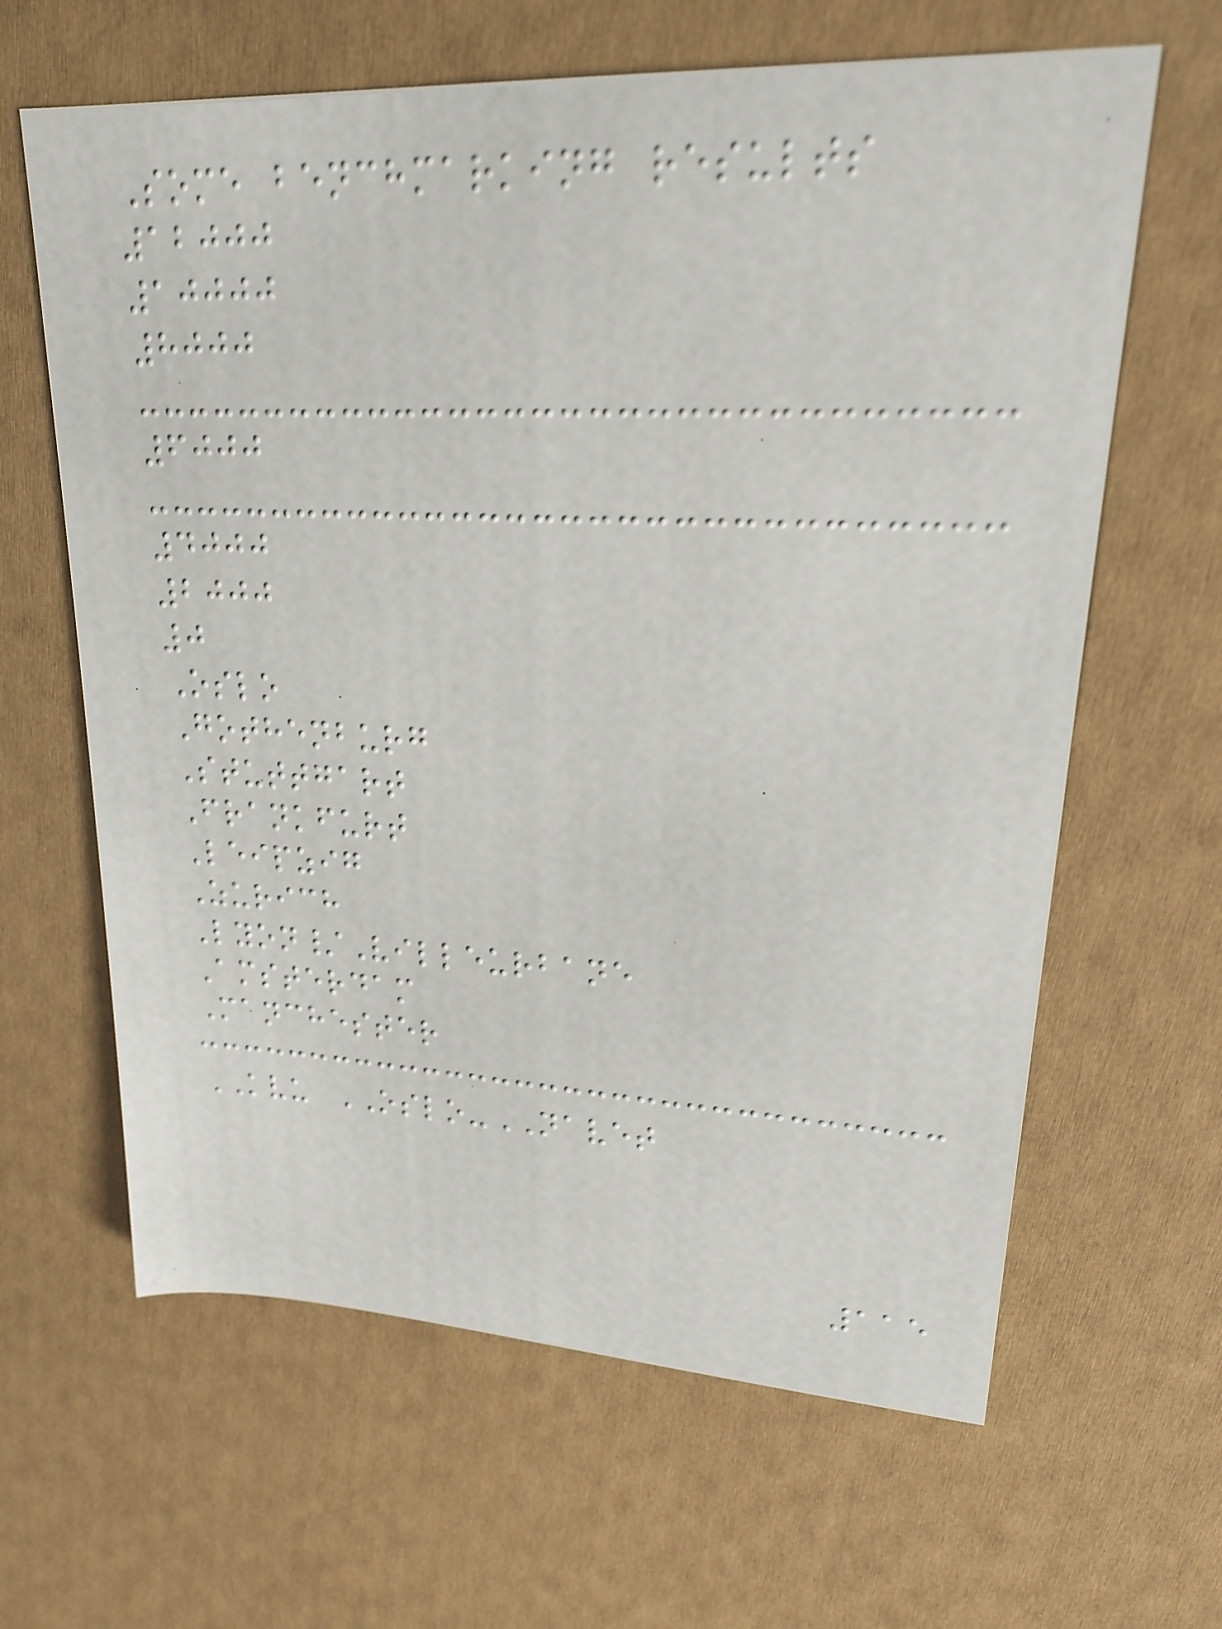Some benchmarking results
12000
10000
8000
6000
4000
2000
0
Oslo
Gothenburg
Stuttgart
Frankfurt
Leipzig
Zurich
Lyon/Villeurbane
Amsterdam
Manchester
KVU OSLO-NAVET
115
